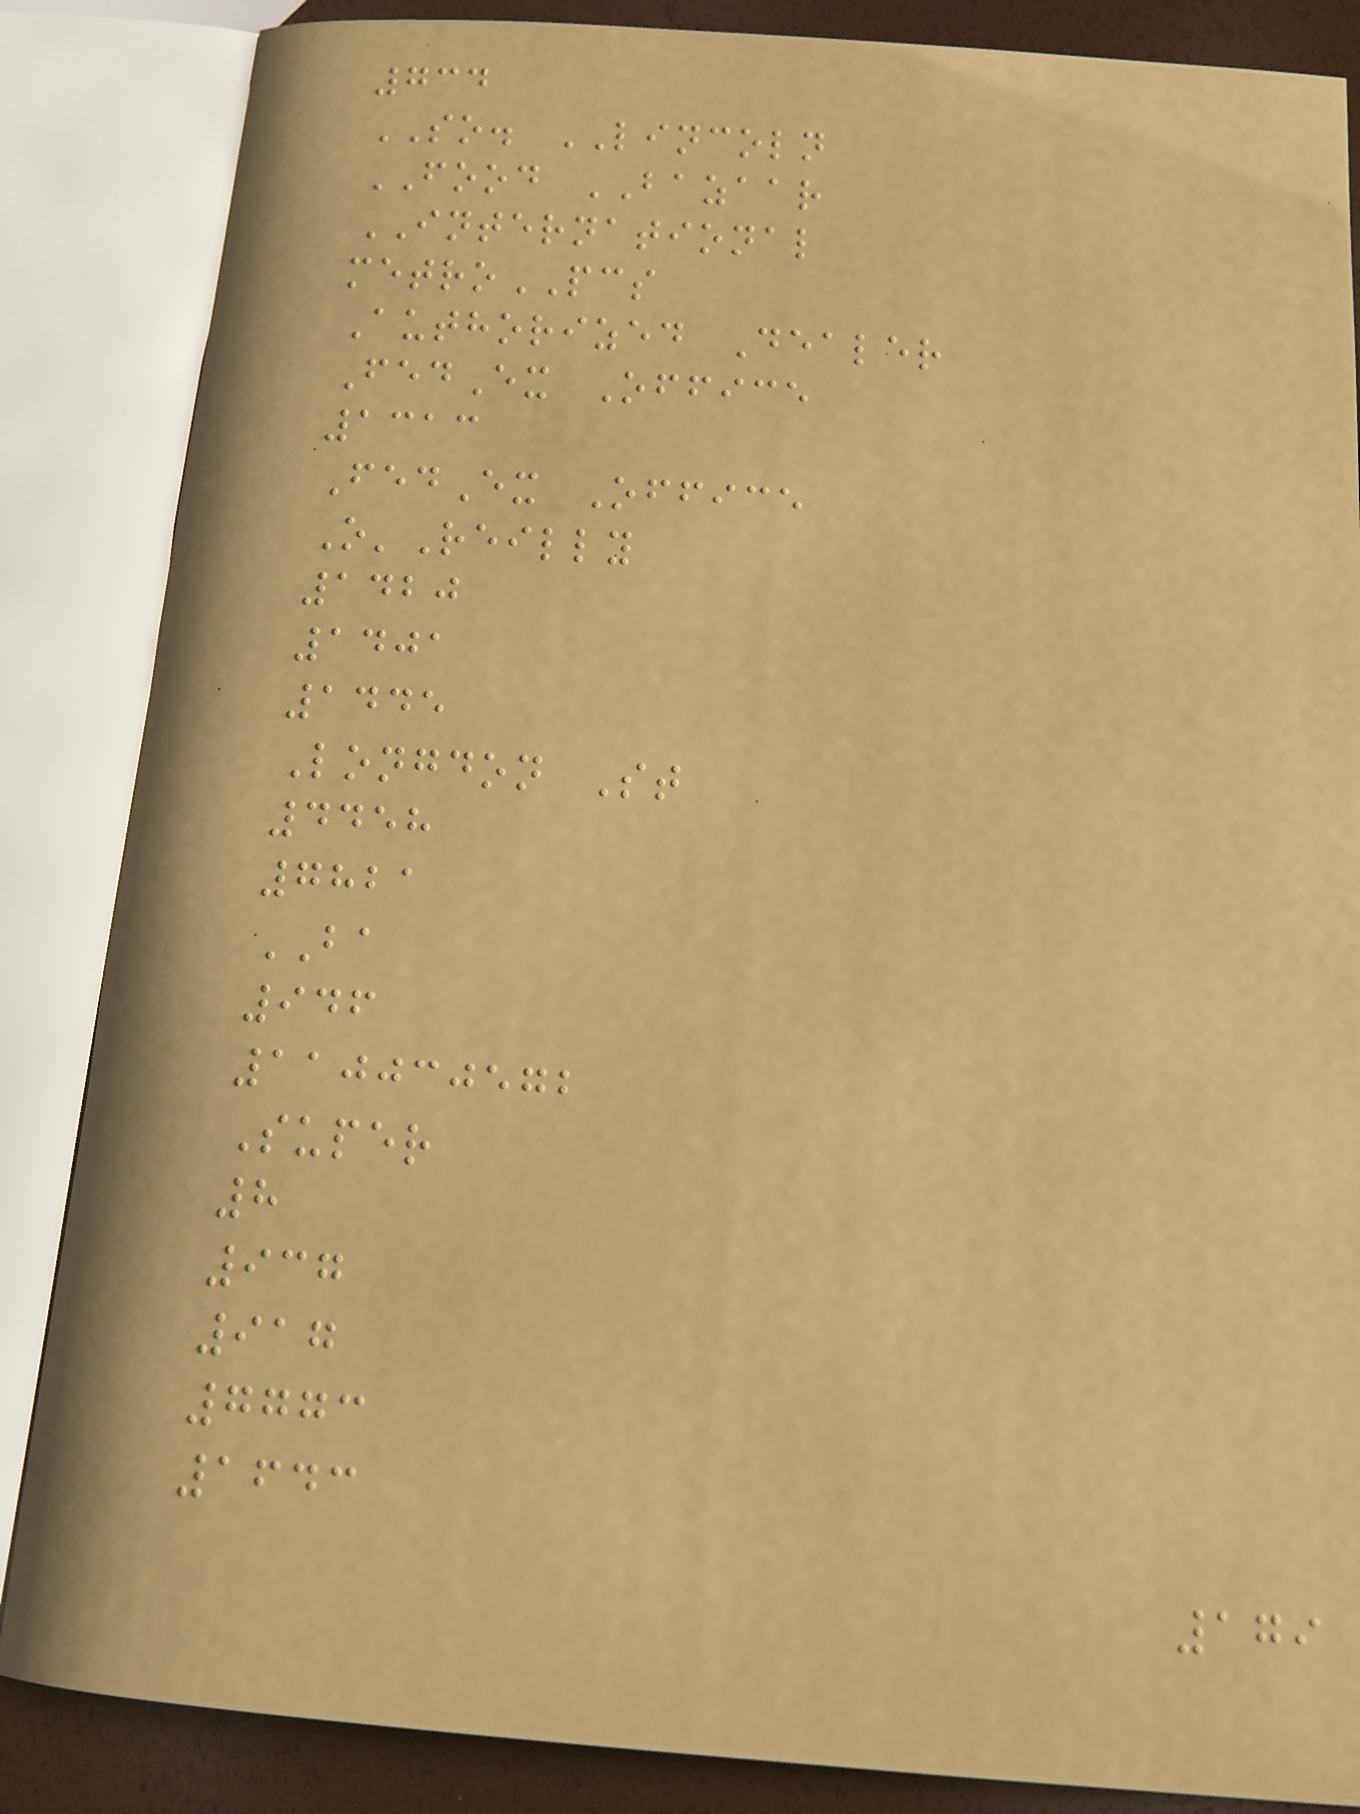734
SO. LINCOLN
FOOD BAZAAR
INTERNATIONAL
metroPCS
Authorized Dealer
FedEx Office
1313
FedEx Office
O'Reilly
1420
1401
1445
Longdon St
4458
7821
BA
946
110030572
Super
8
937
917
7773
1643
179
